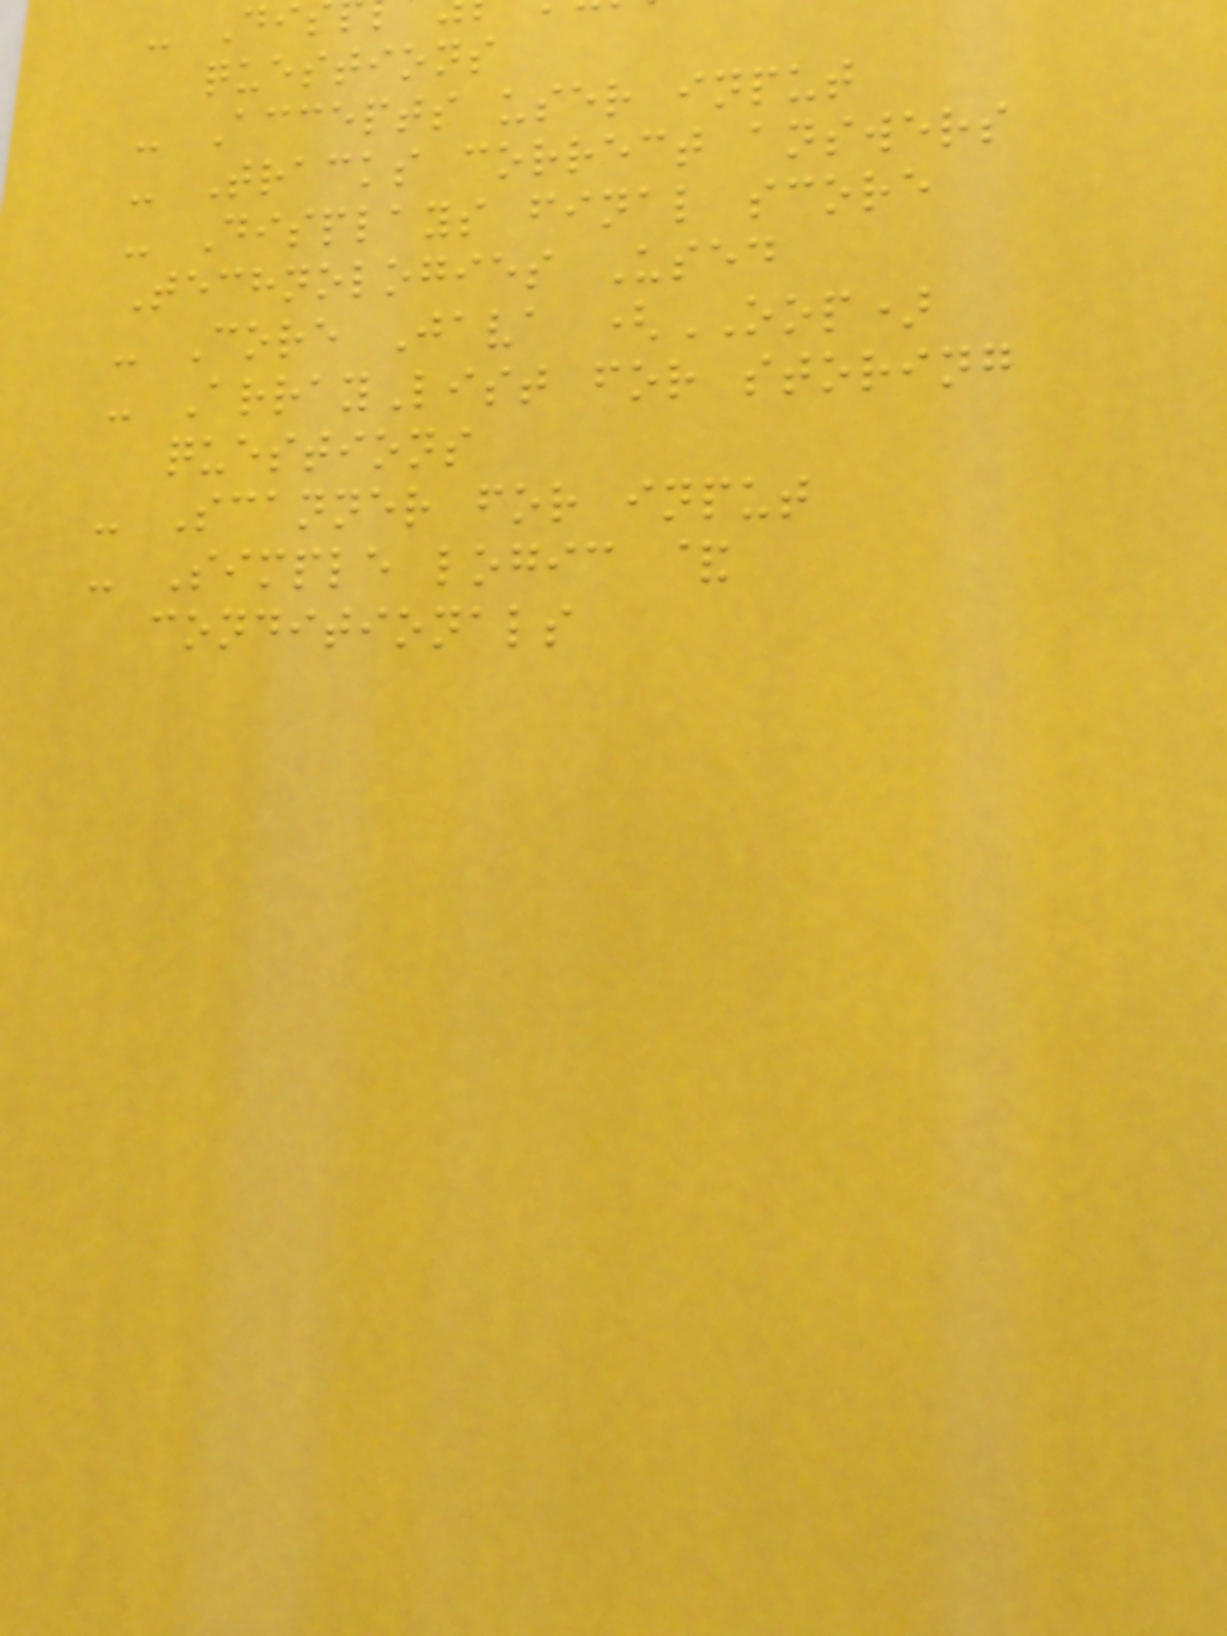questions
- Accepts user input
- Tracks correct answers
- Displays final score
Technologies Used
- Core Java (OOP)
- ArrayList for storing
questions
- Scanner for input
- Simple logic &
conditionals
